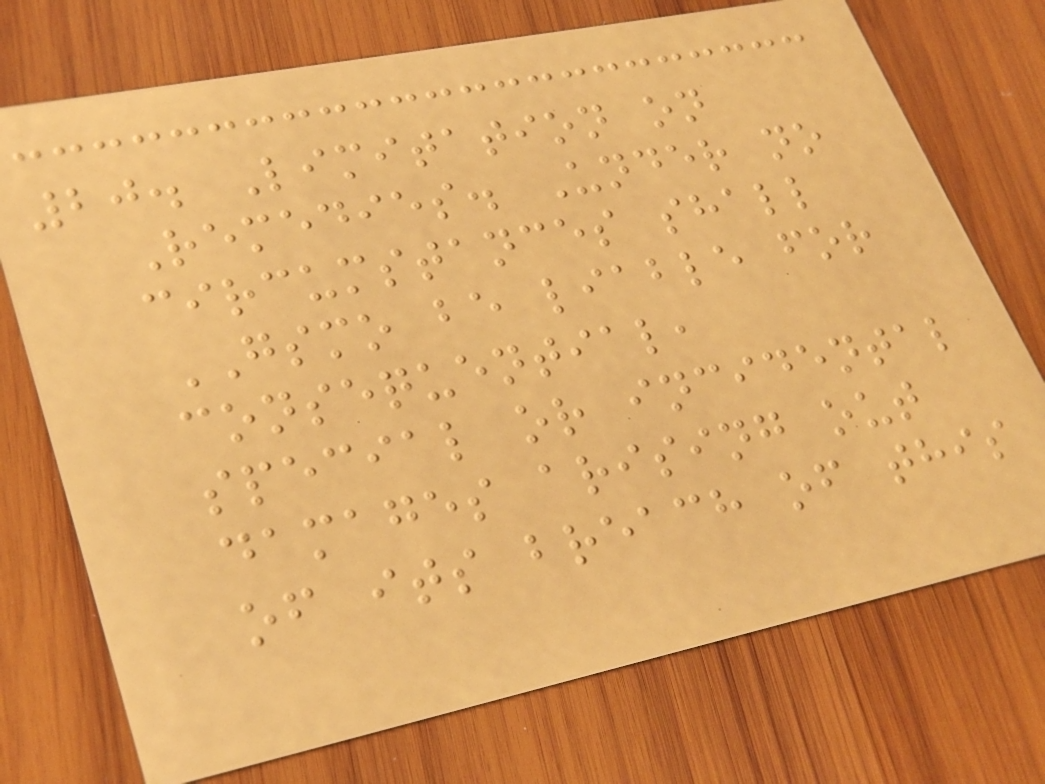20. Limitation on
Remedies. Under no
circumstances shall
GSMO be liable for
consequential,
special or incidental
damages arising out
of its breach of this
